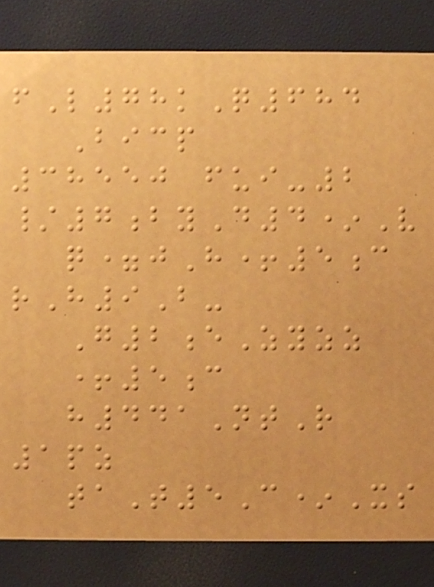fL78kQ684
Bicp
38550 fui-2
/7byD4*V
q=jH+5c
rH9B-
G2eZyzz
+5c
h441NtR
1pz
taT5C*Xs
